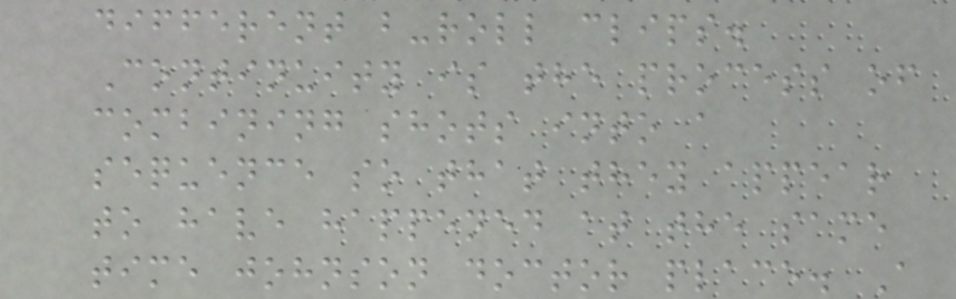different b-roll clips.
Continuity is the process of
combining shots into a
sequence so that they appear
to have happened at the same
time johnson doctor place. A
